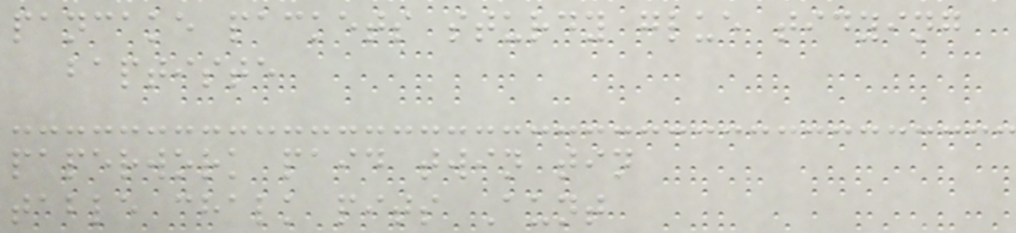pancake packets sturdy glue tidying
baptiste
paperwork paid twin tin
table chalk pits Aunt
